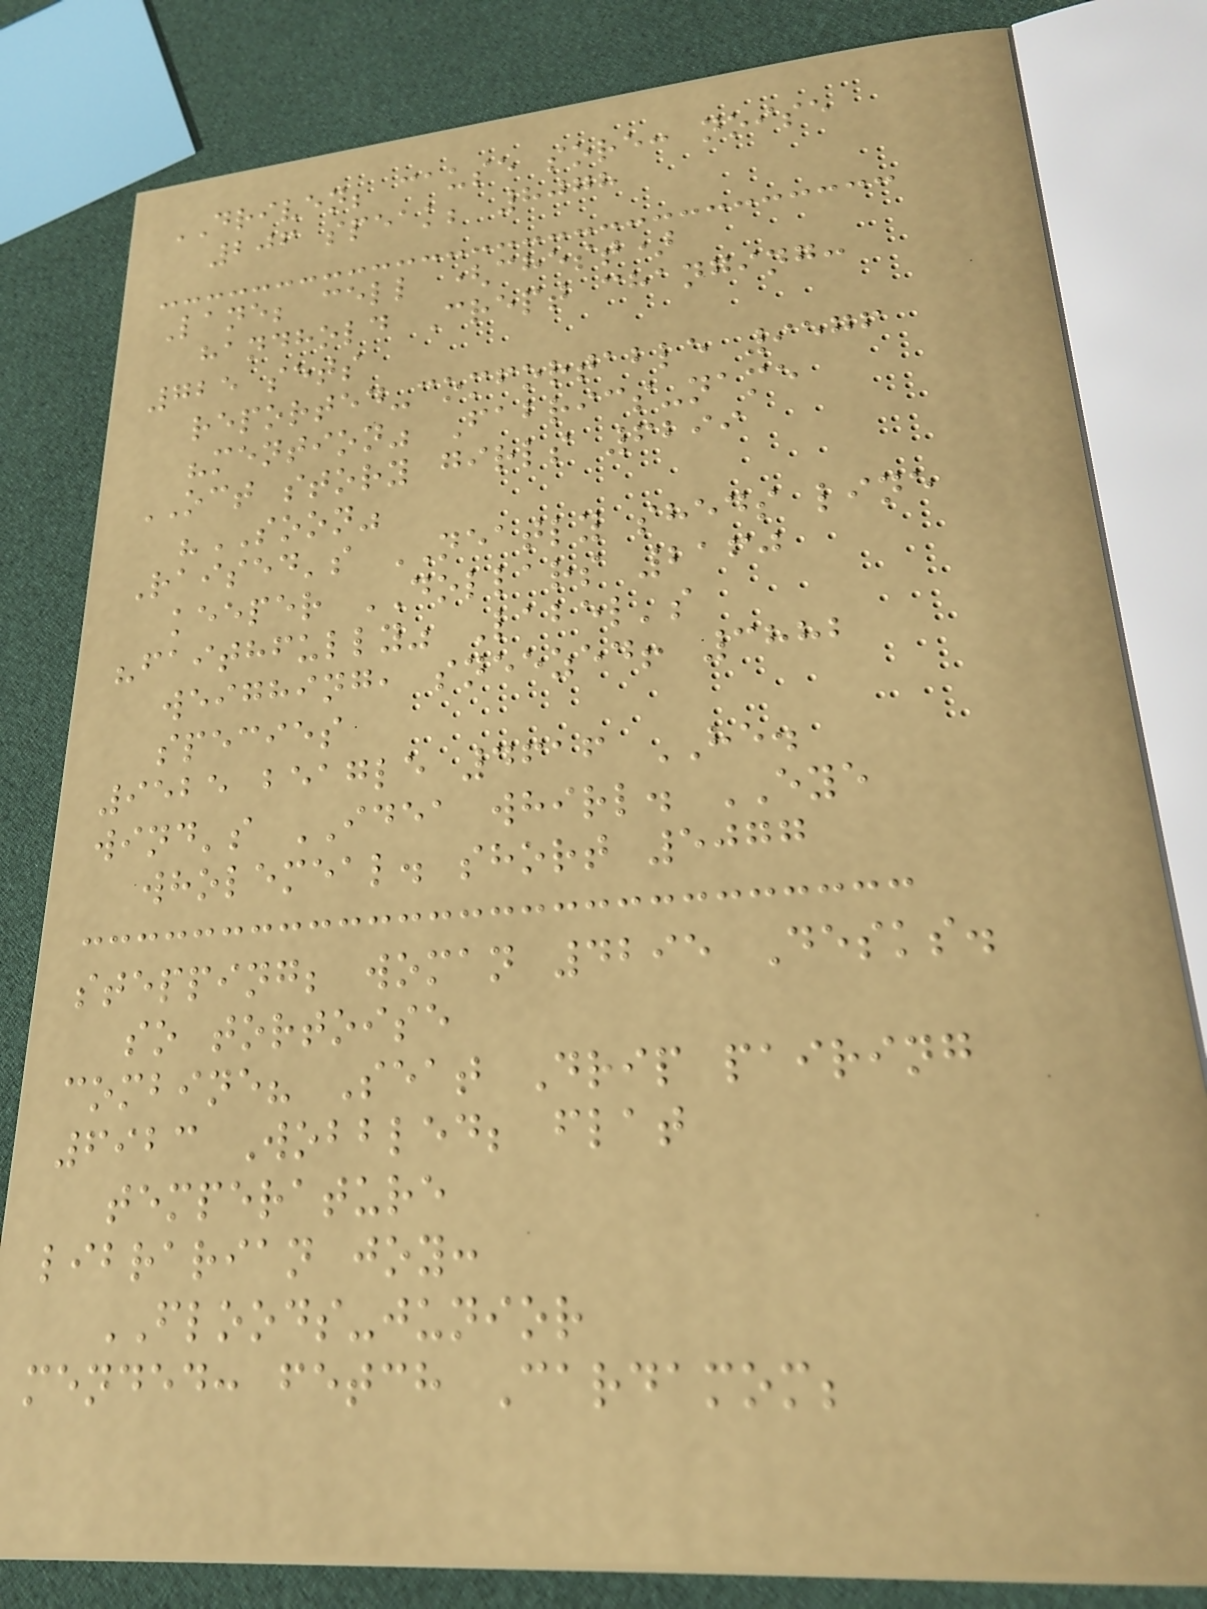DRIVEN; cause sore: noise
206 speak; 8078
Lane; cell (chest)
handhold Crept changing:
725 sets
reported-comfortable 9576
"mention" Fabrics-name
OCT story girls 6299
"SOON"
Raised's NEATLY sheds line
keeper DOLLARS 2160
"faithfully" Label's
weighing, sneezed! 3882
species
9525 beagle 4616 HE.
wind's IDEA whirl. EYE
wholemeal. short 5077
stepping; woman 4295 Desks.
so tortoise
combine? Seat Drip pairing
6923 Wobbled; flat
temperature
librarian joy:
FLOODS-junior
mended: fetch Cardamom;
